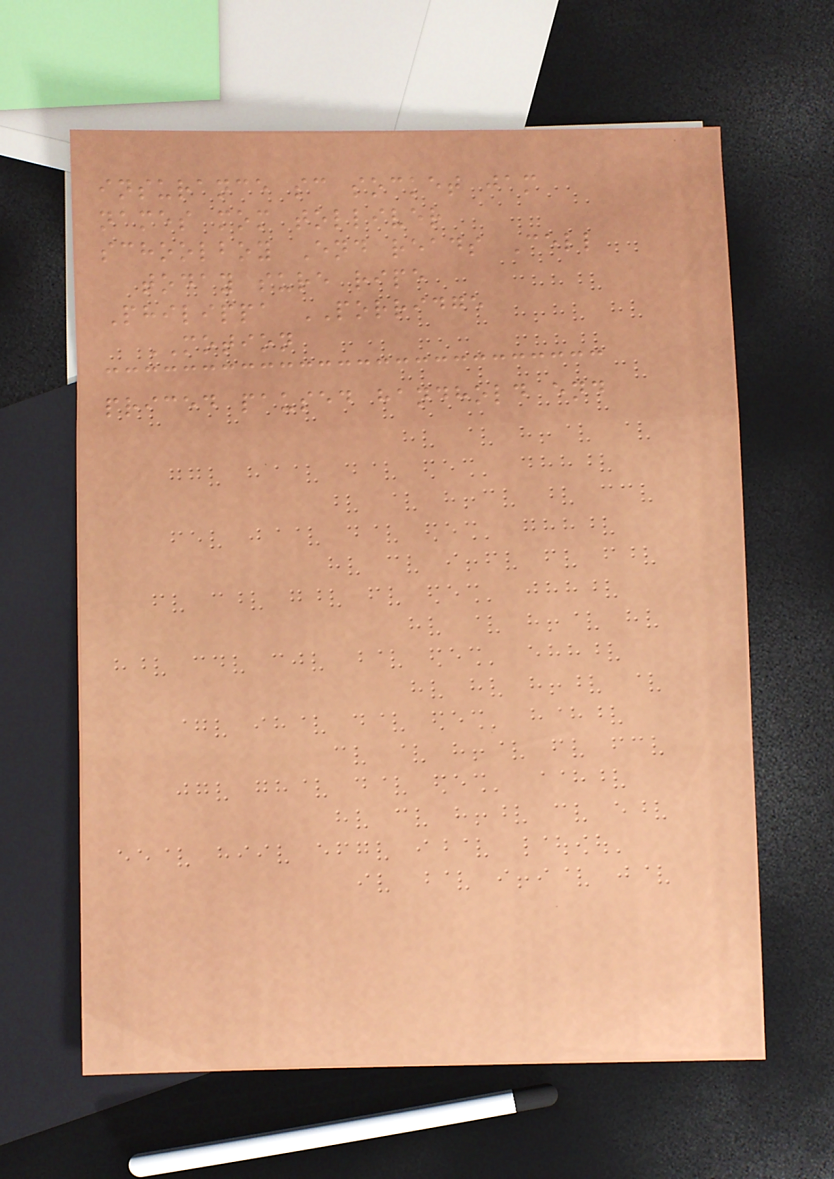insurance sc socket jam
names mom tolliver
schoolboy End reads Cell
today sure ripe
Philippa PORRIDGE
MOTION
priced paused handhold end
